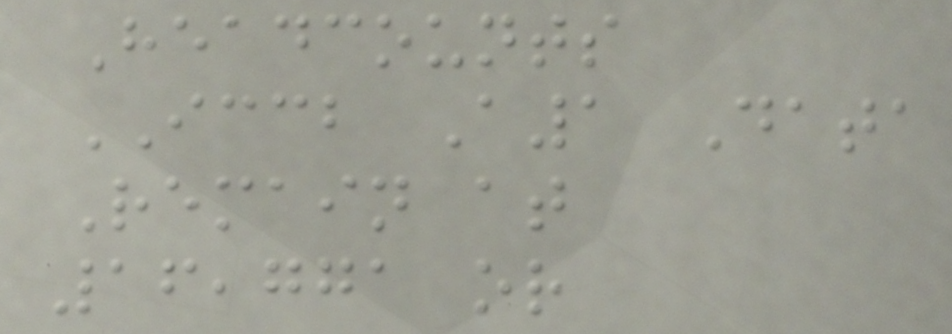Headcounts
ICCB A1 Data
Remain at
16,771 or
